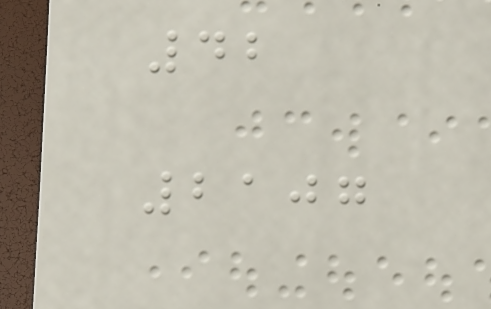42
2107
